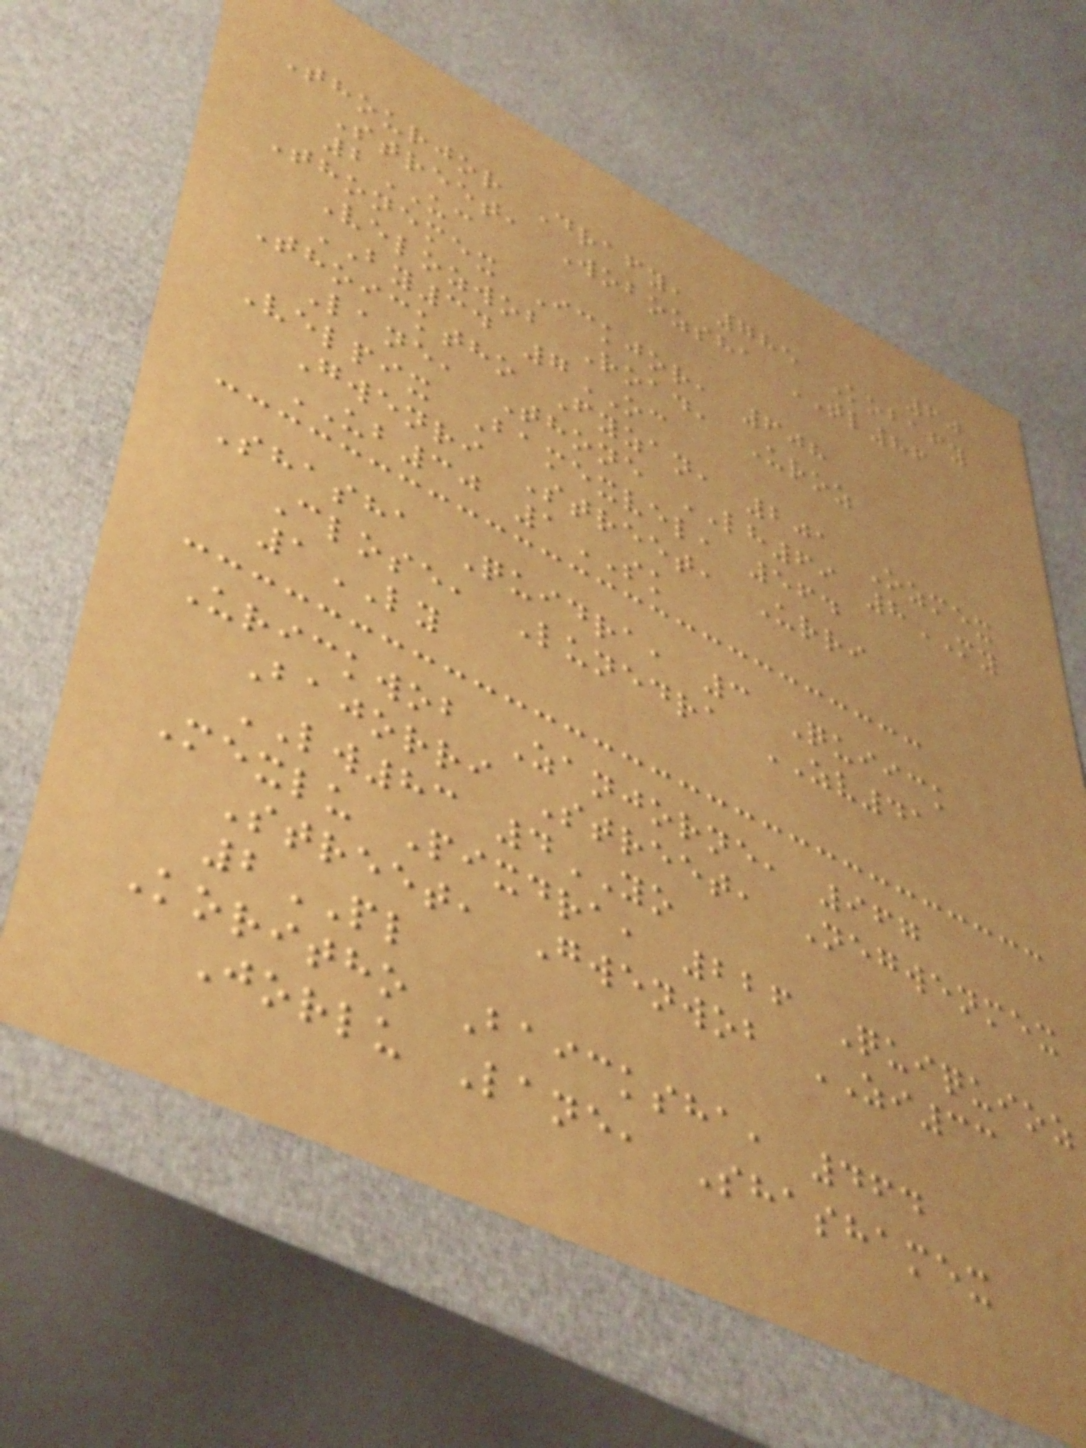60
Thourjor Drafy, 785 Kobafy
Street, Wobozsha TL86
2UC
Thonemex Ickjor, 608
Velozwob Road, Uroz
BY34 7OC
Thoicktho Fyzan, 201 Ozmex
Lane, Thone LH69 8MY
Velpix Bamexvel, 564
Gwenri Street, Urri
UB30 1SK
Shasha Quidra, 3 Quiick
Close, Lunedra ZV41
1LY
Urickwob Zanjorne, 967
Bajorri Street, Negwenmex
LW83 4YO
Mexlu Pixdra, 226 Quiquioz
Street, Gwenwob ZI33
2PL
Koritho Baicksha, 464
Jorlu Lane, Shashamex
